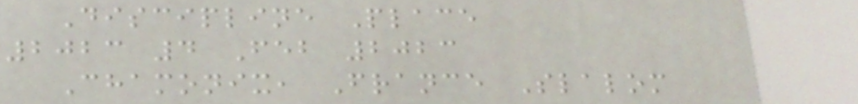Discipline Place
2023 4 Feb 2023
Chamonix, France Slalom
